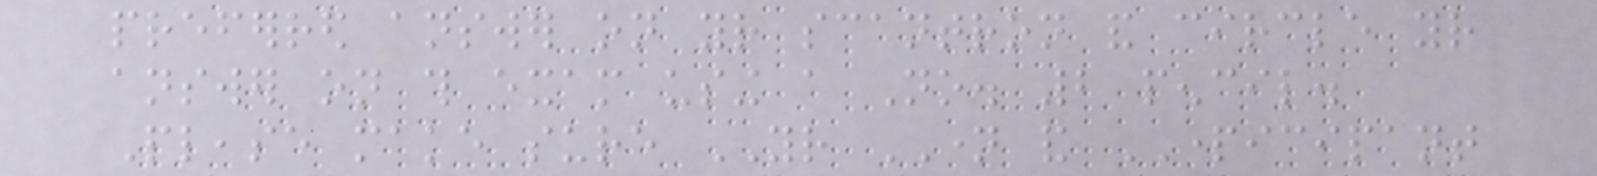preferred answer on your scantron and circle your
answer on this exam using a No. 2 pencil.
Please make sure YOUR NAME and PARTICIPANT
